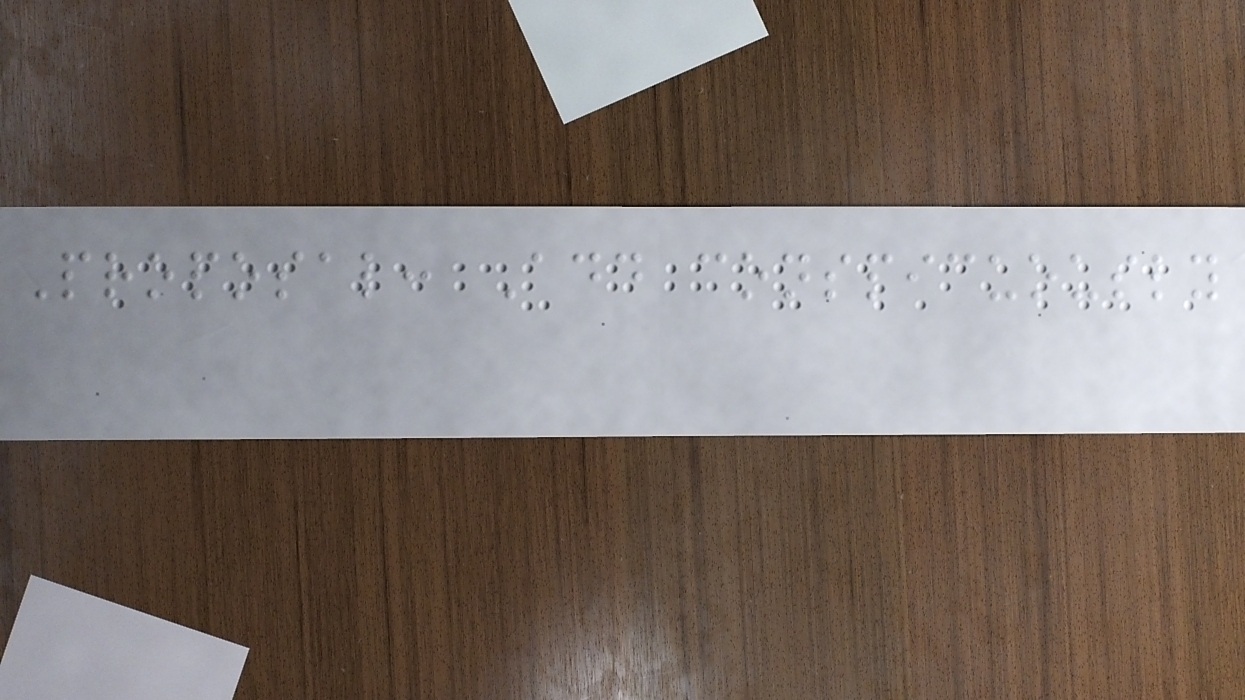Proposal: Add conspicuously
